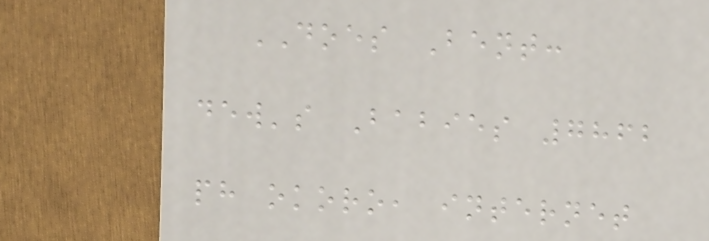DOES Bent:
dew's Babies 7862
ph okoro, internet
